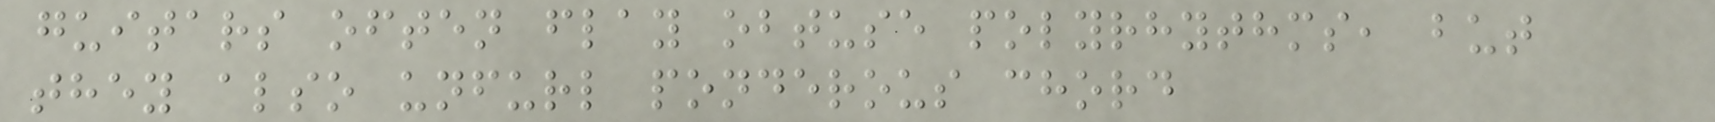guitars often flay obtuse polyrhythms, but
they also unfurl ponderous chord
